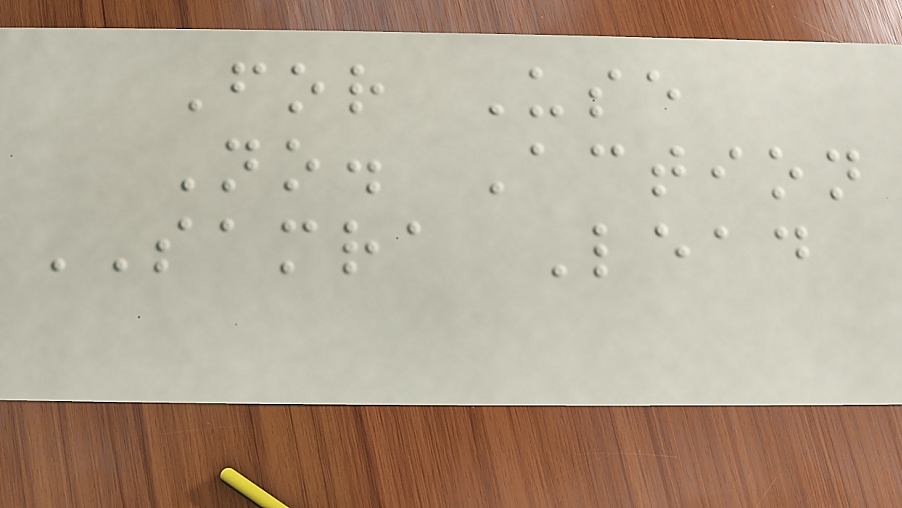For Use
No. Action
SAMRA Lead
